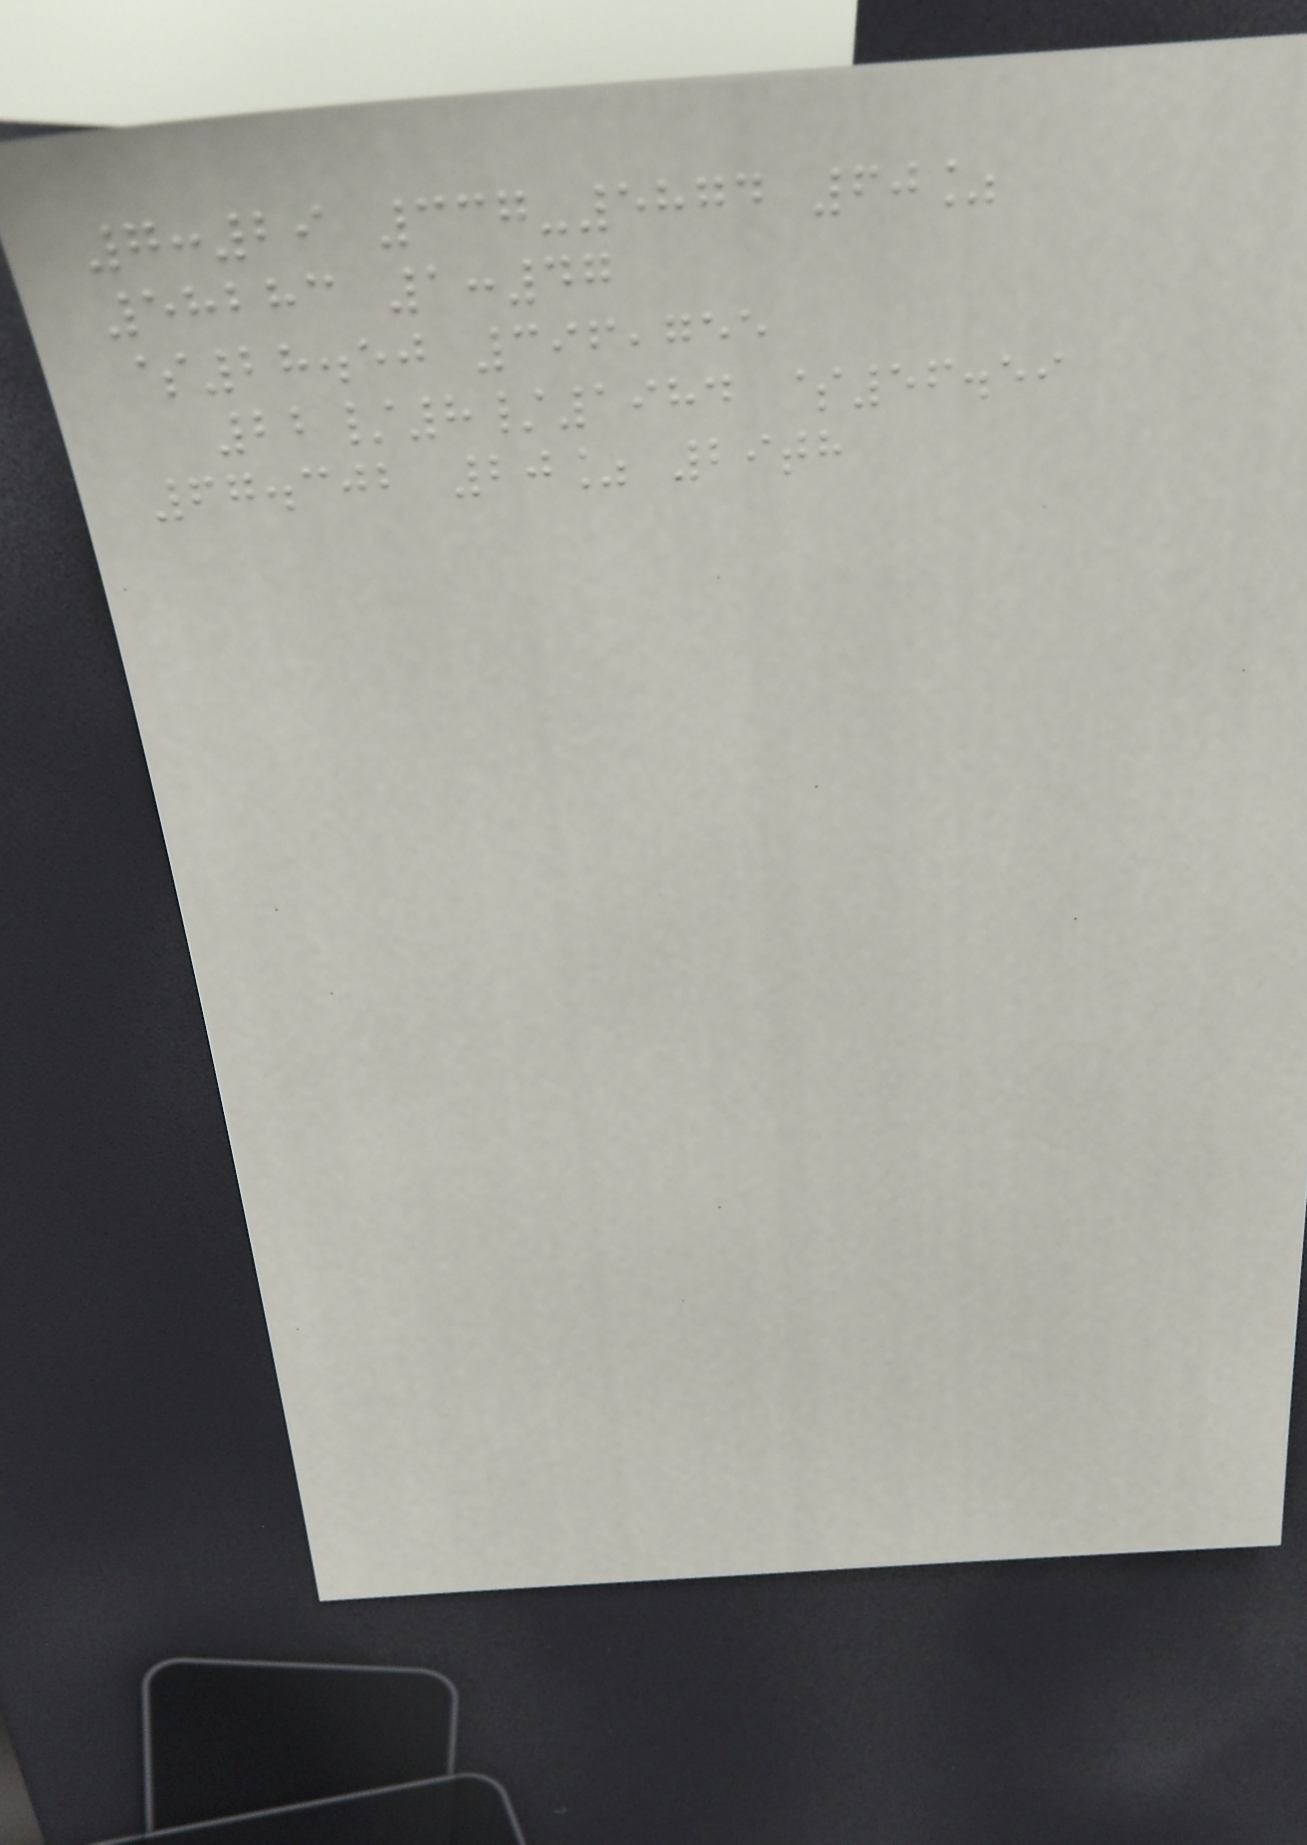7:29 337-5874 60%
58283 1:47
$28.50 396,755
22/8/1984 $56.59
67.302 20% 29th
